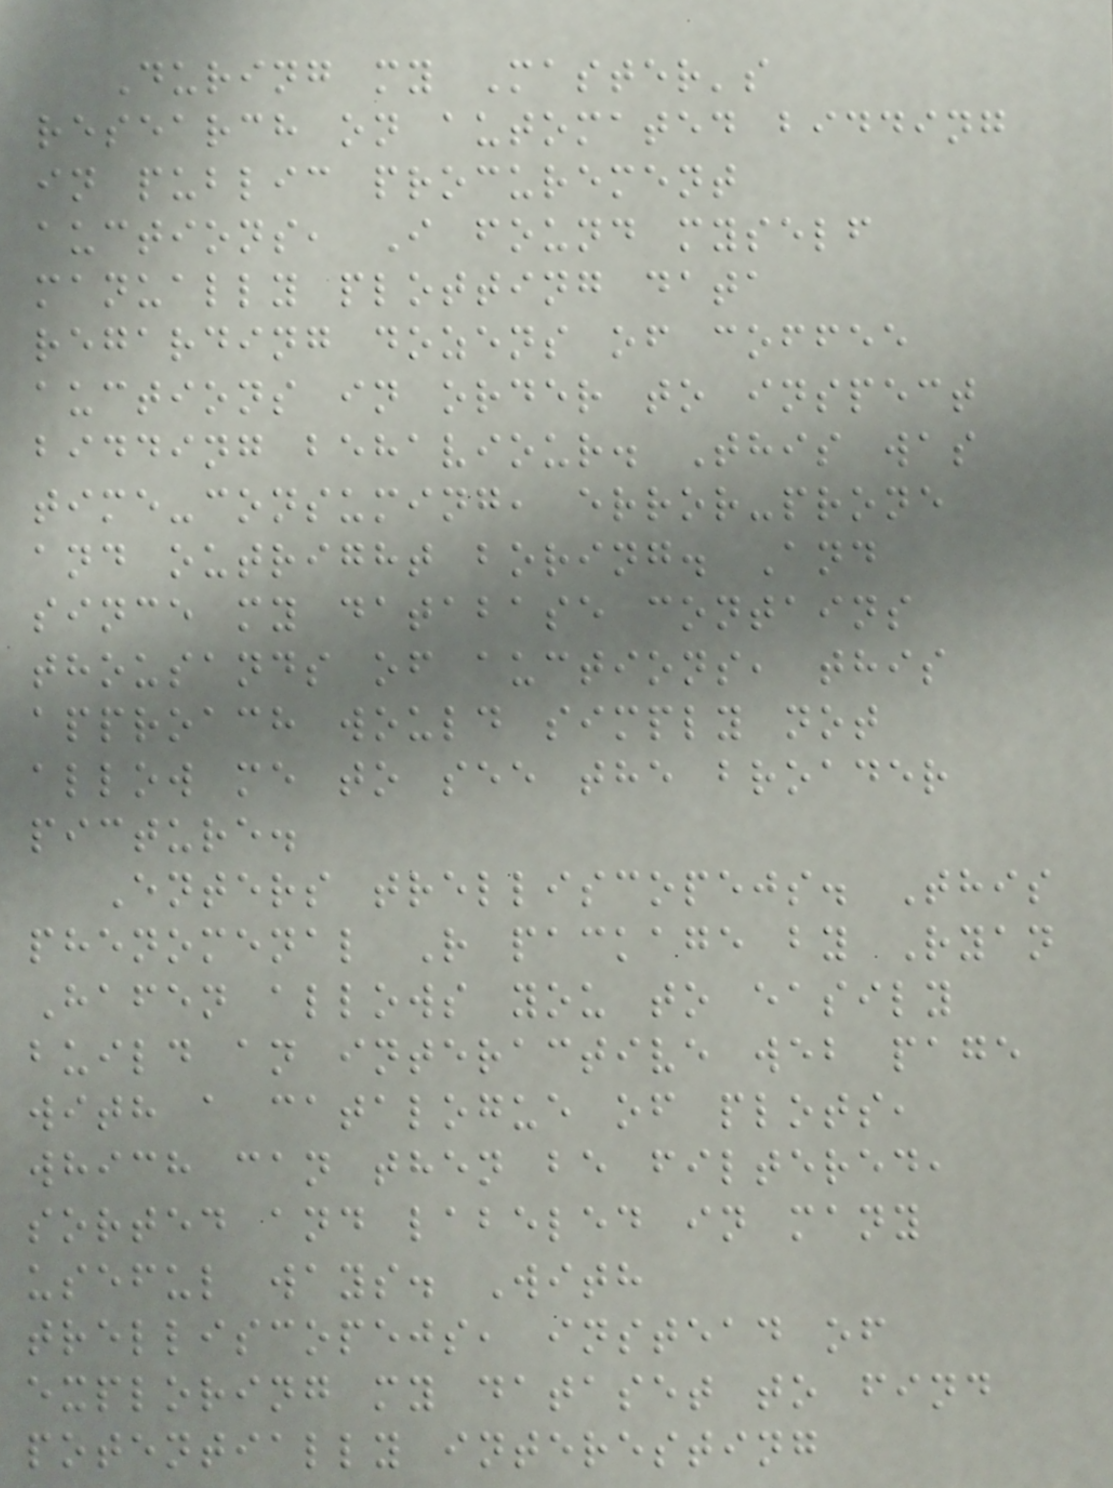During my Master's
research on automated bidding
in public procurement
auctions, I found myself
manually plotting data
regarding dozens of coffee
auctions in order to inspect
bidding behaviour. This was
time-consuming, error-prone
and outright boring. And
since my database contains
thousands of auctions, this
approach would simply not
allow me to see the broader
picture.
Enters trelliscopejs. This
phenomenal R package by Ryan
Hafen allows you to easily
build an interactive web page
with a catalogue of plots,
which can then be filtered,
sorted and labeled in many
useful ways. With
trelliscopejs, instead of
exploring my dataset to find
potentially interesting
